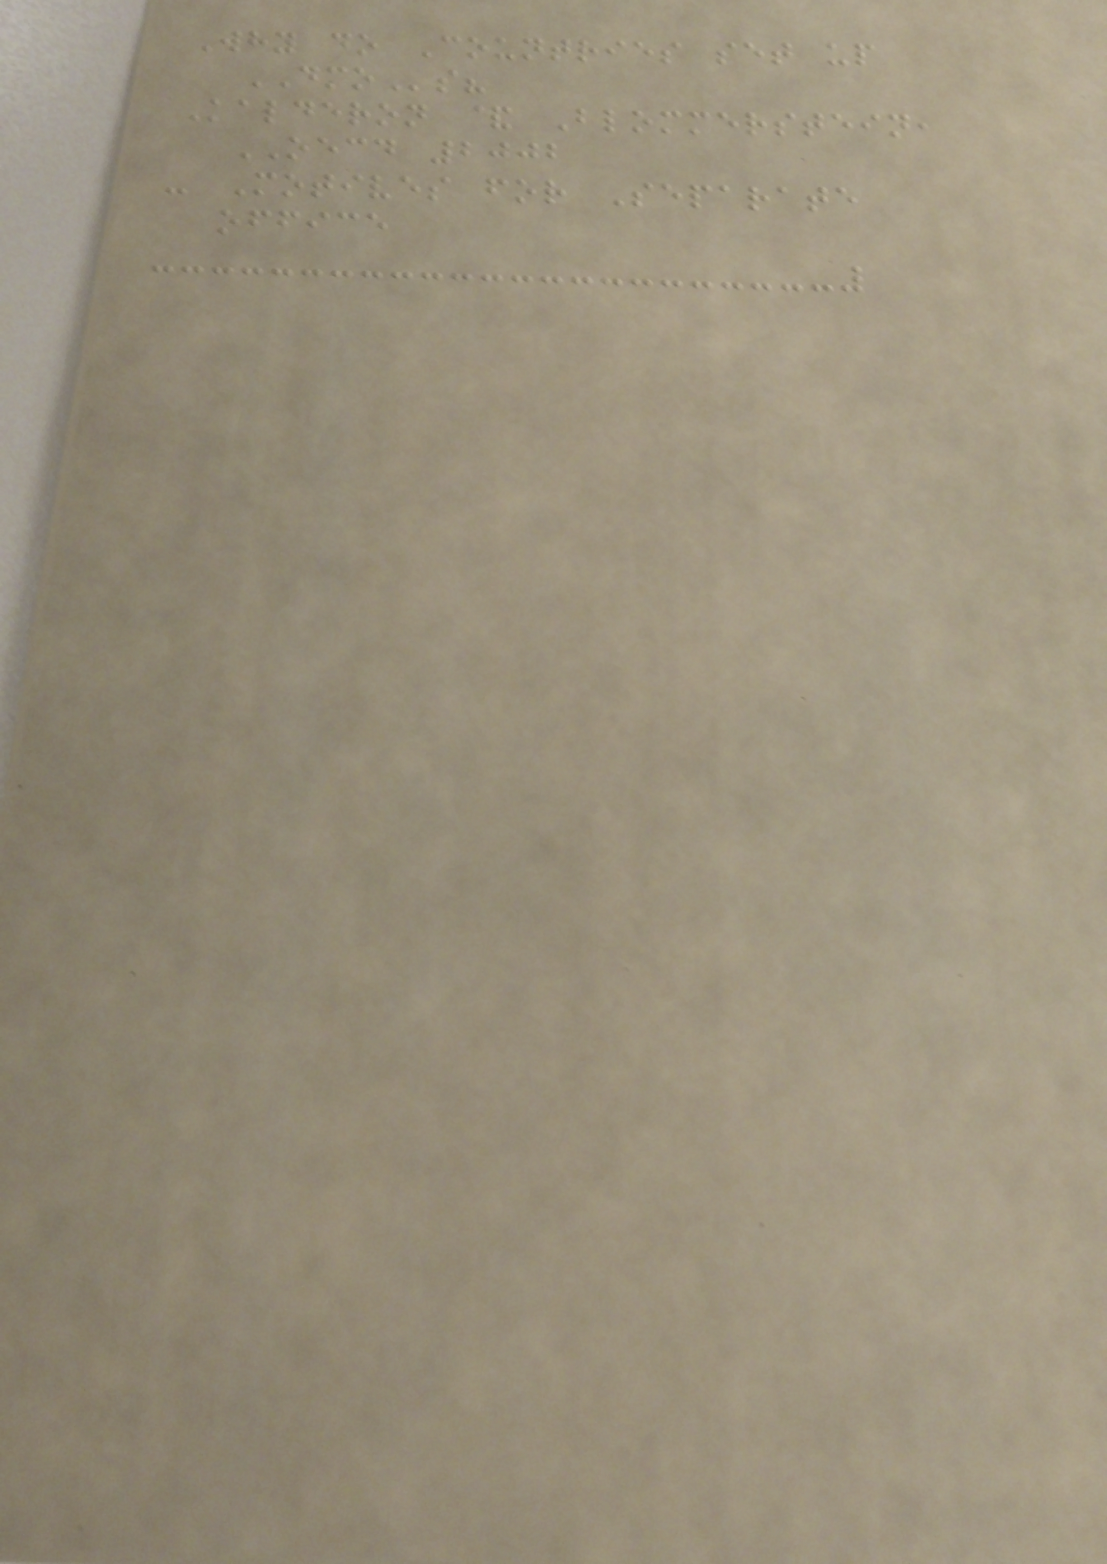Why do Countries set up
DMOs?
Kalderon & Blommerstein,
OECD 2002
- Motives for Separate
office
